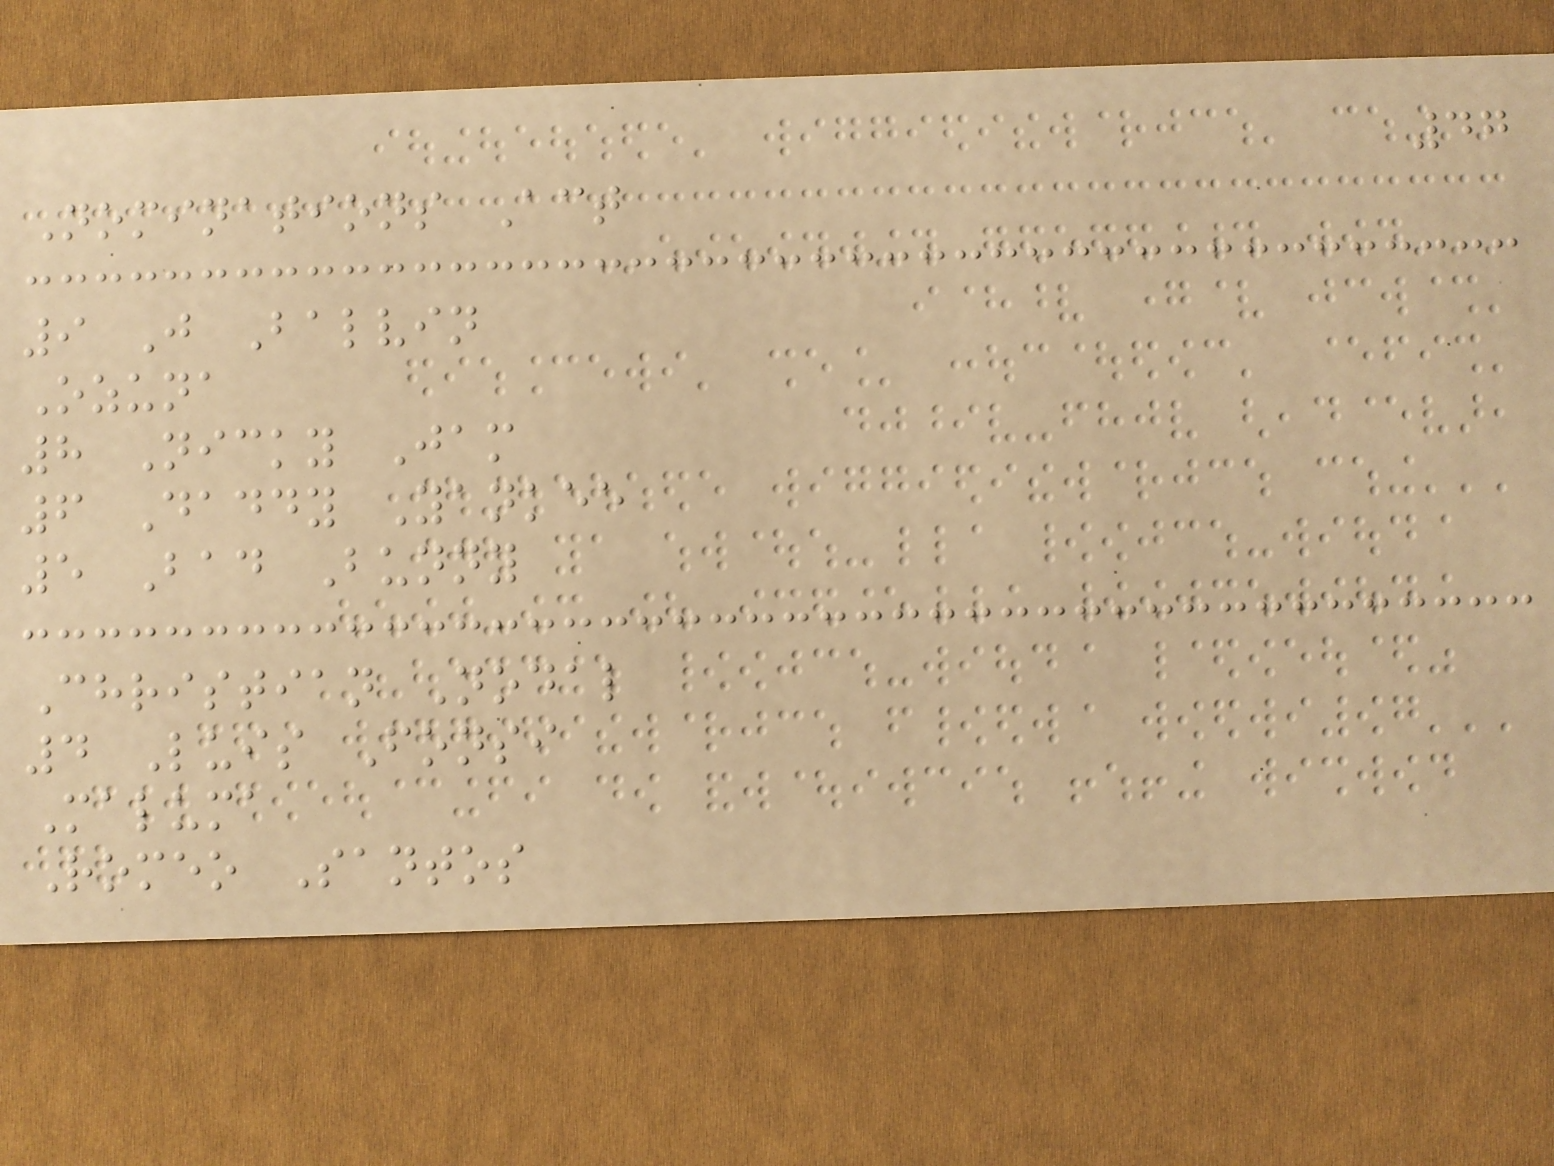47
Nominations Act
9 J Balvin
Ozuna
8 Nicky Jam
6 Daddy Yankee
5 Bad Bunny
Christian Nodal
4 Luis Fonsi
Maluma
Romeo Santos
